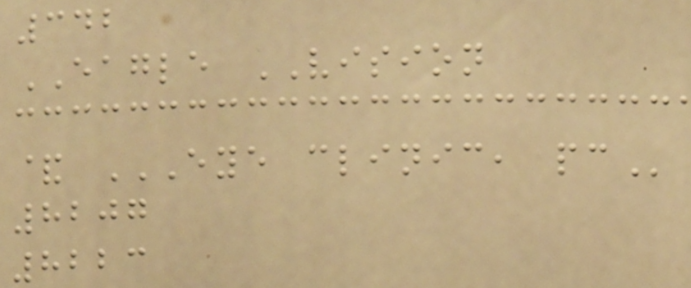342
EAGLE VISION
& EYE CLINIC, PC
8207
8223
